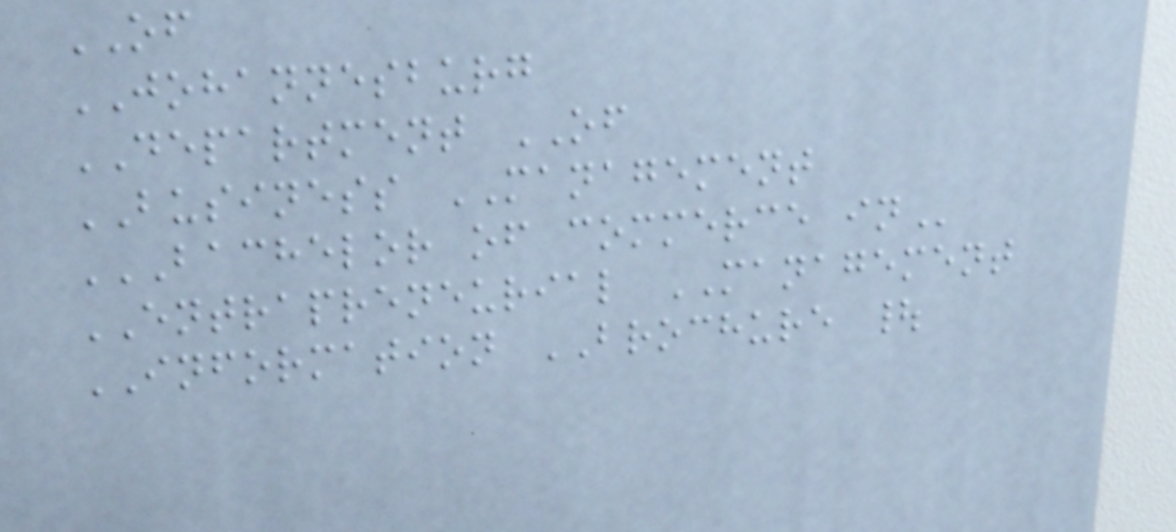OF
JOHANNESBURG
DEPARTMENT OF
BUSINESS MANAGEMENT
BACHELOR OF COMMERCE IN
ENTRAPRENEURIAL MANAGEMENT
INFORMATION BROCHURE |
